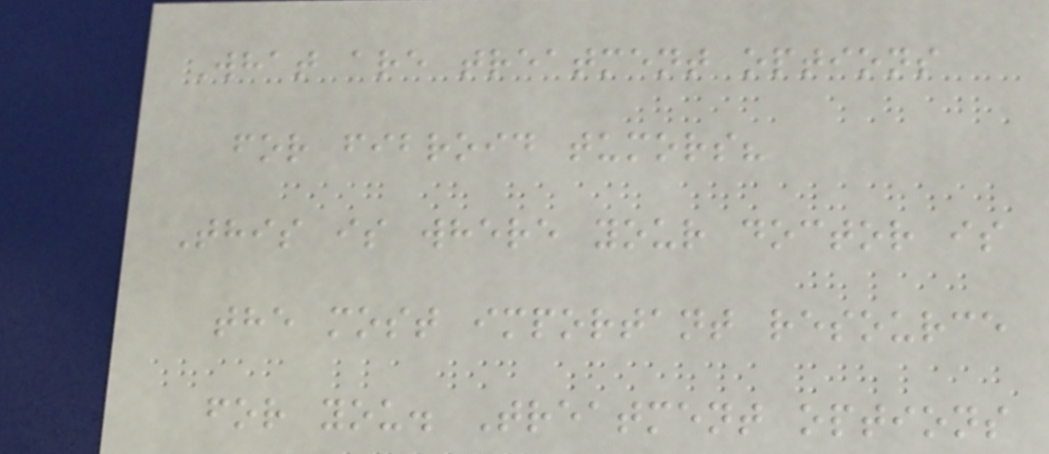What are treatment options
for fibroid tumors?
This is where your doctor is
the most important resource
for you. Treatment options
